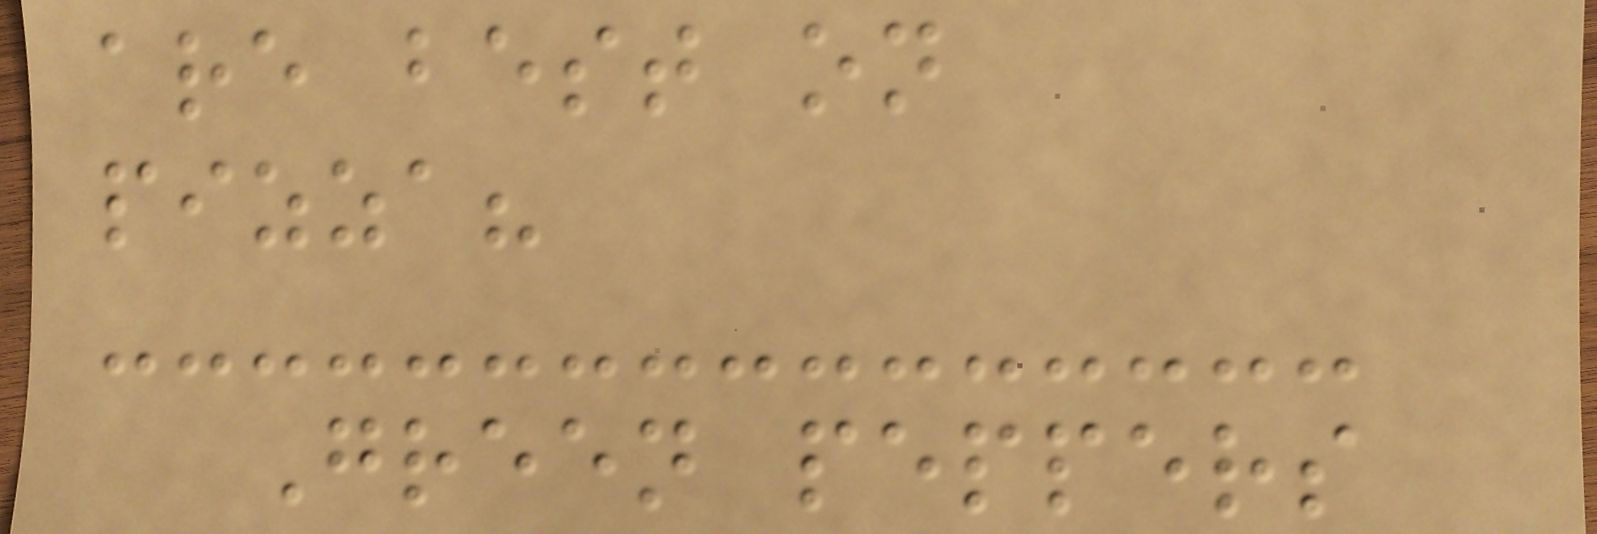are best on
pizza?
Green peppers
